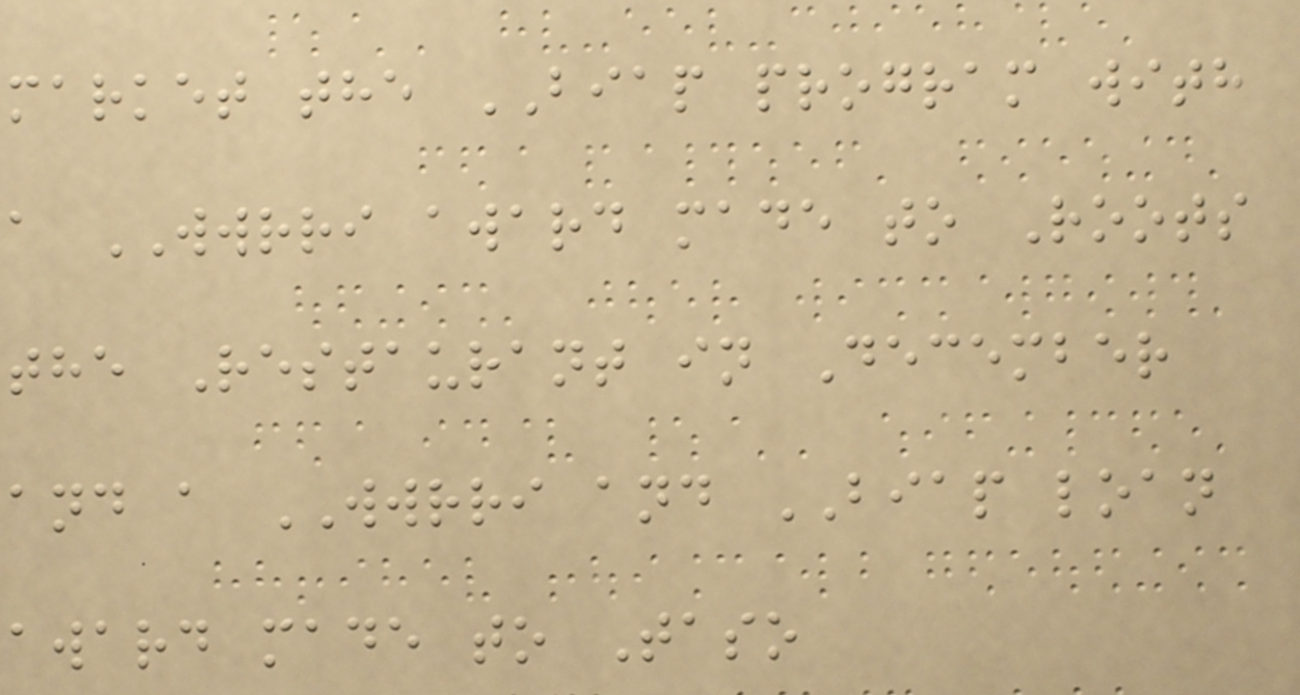market the BIAP program with
a WWRRI award made to Roots
the Restaurant in December
and a WWRRI and BIAP loan
award made to Taso
